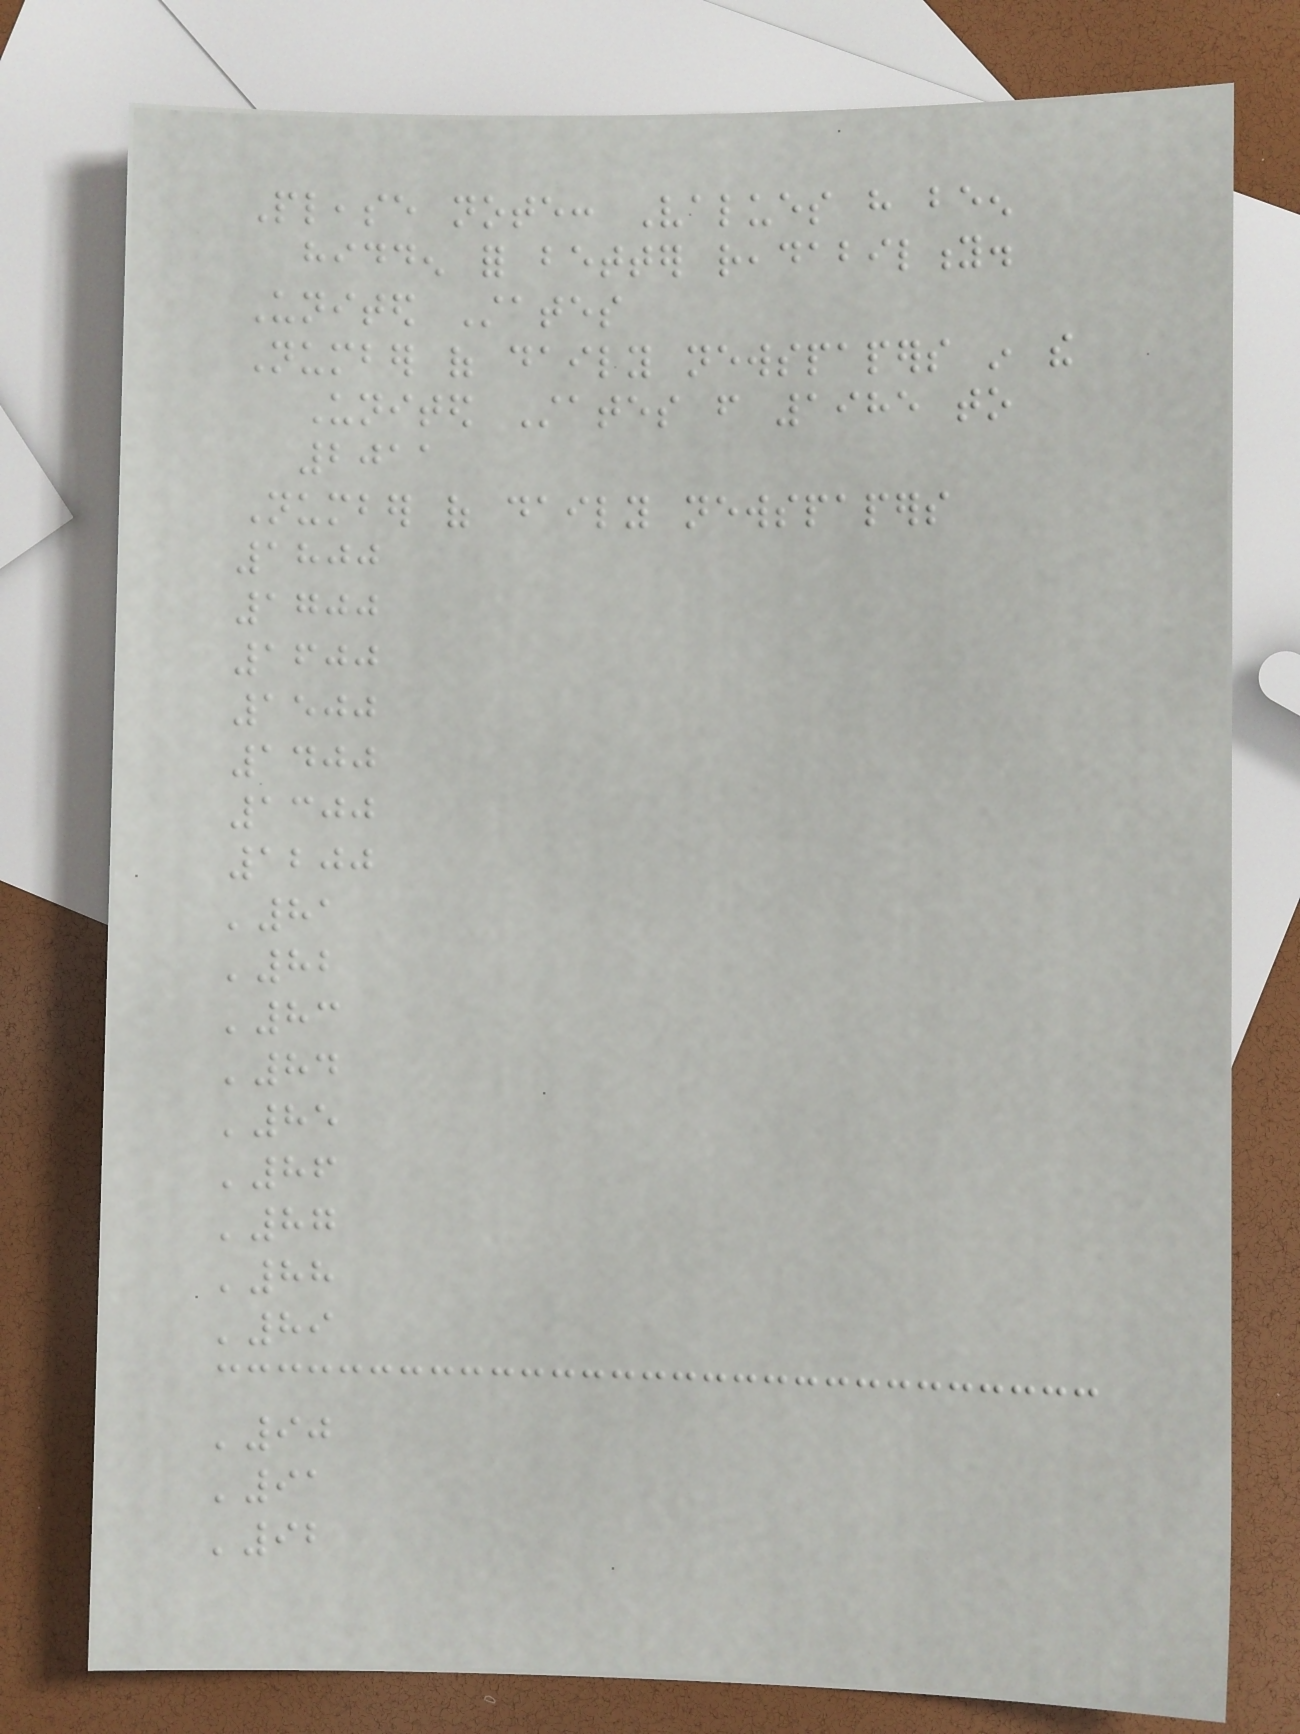Please note: Values have been
hidden for better readability.
United States
Number of daily newspapers in the
United States from 1985 to
2011
Number of daily newspapers
1800
1700
1600
1500
1400
1300
1200
'81
'82
'83
'84
'85
'86
'87
'88
'89
'90
'91
'92
